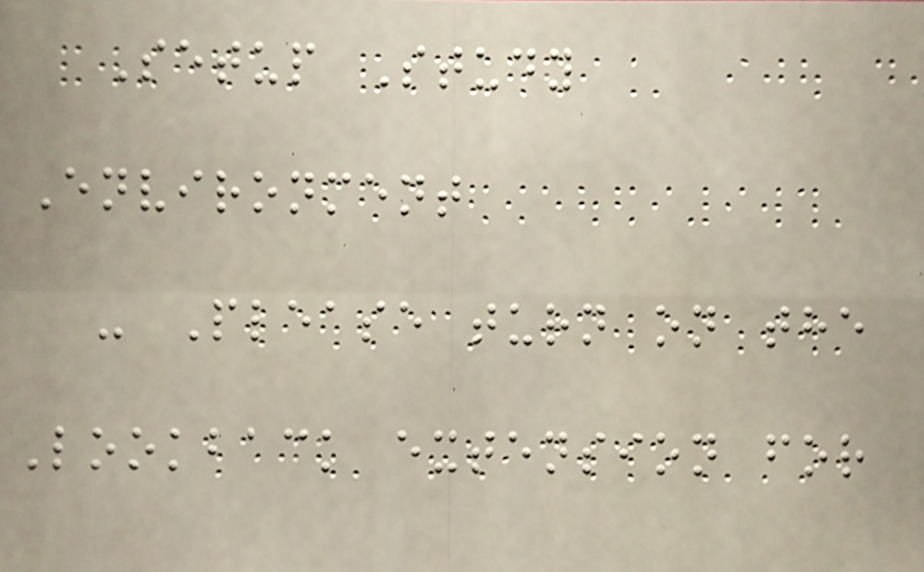Setup Study
Environment
- Please turn on the
Lookback extension for
